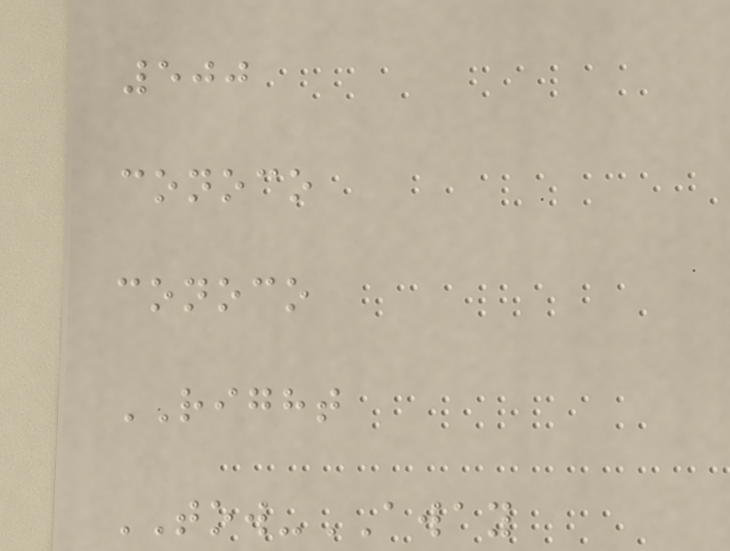500
conoco
conoco
RIGHT
TOW-AWAY
